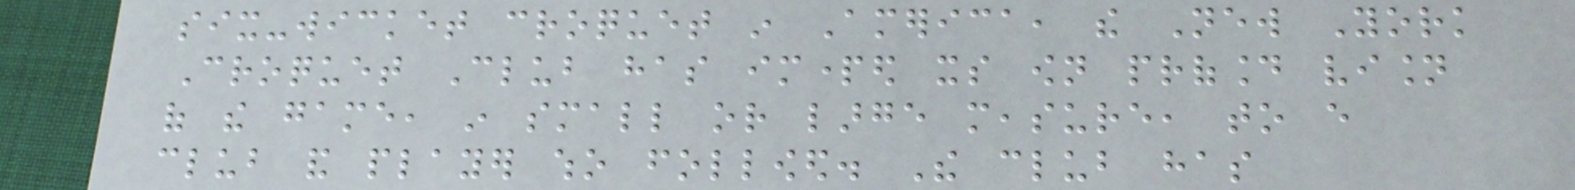six-wicket croquet in America, the New York
Croquet Club has imparted its own profound vision
of the game, in small or large measure, to every
club and player who followed. The club has
